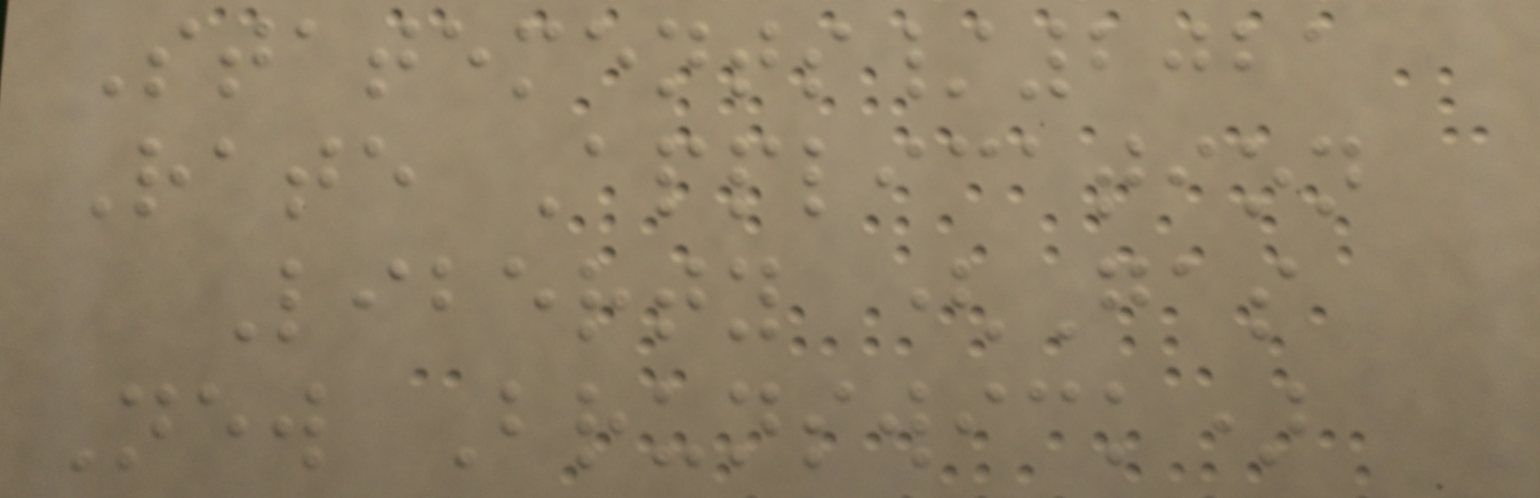Statements/2021
Rate Application
Liberty (Gas
New Brunswick)
